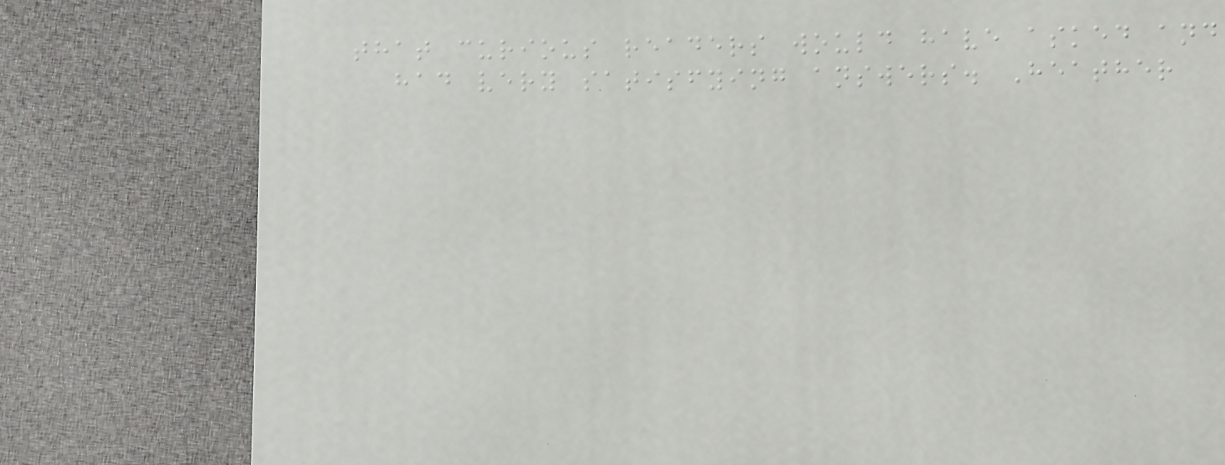that curious readers would have asked and
had very satisfying answers. Heather
